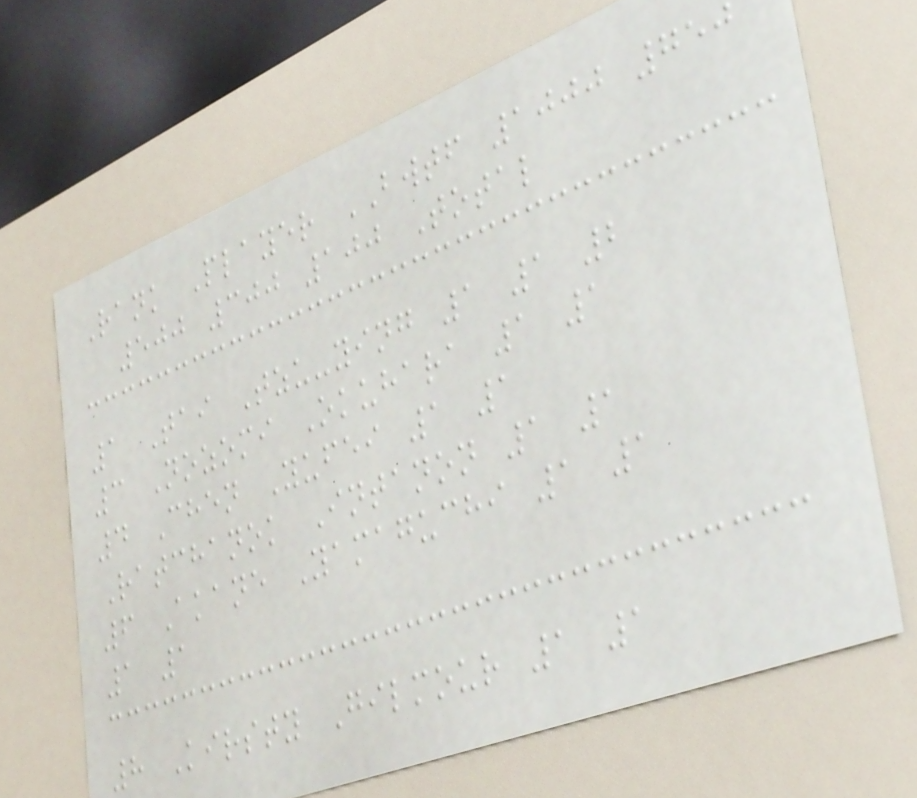Rank Player BWTF 1000 750
500 300 100 Total
1 Tai Tzu-ying 1 1 2
3 Nozomi Okuhara 1 1
4 Chen Yufei 1 1
Ratchanok Intanon 1 1
6 Akane Yamaguchi 1 1
1 1
8 Kirsty Gilmour 1 1
